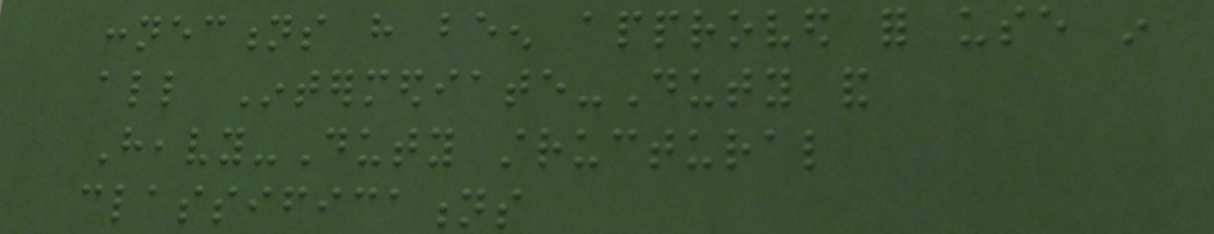connections have been approved for use in
all Intermediate-Duty and
Heavy-Duty structural
classifications
